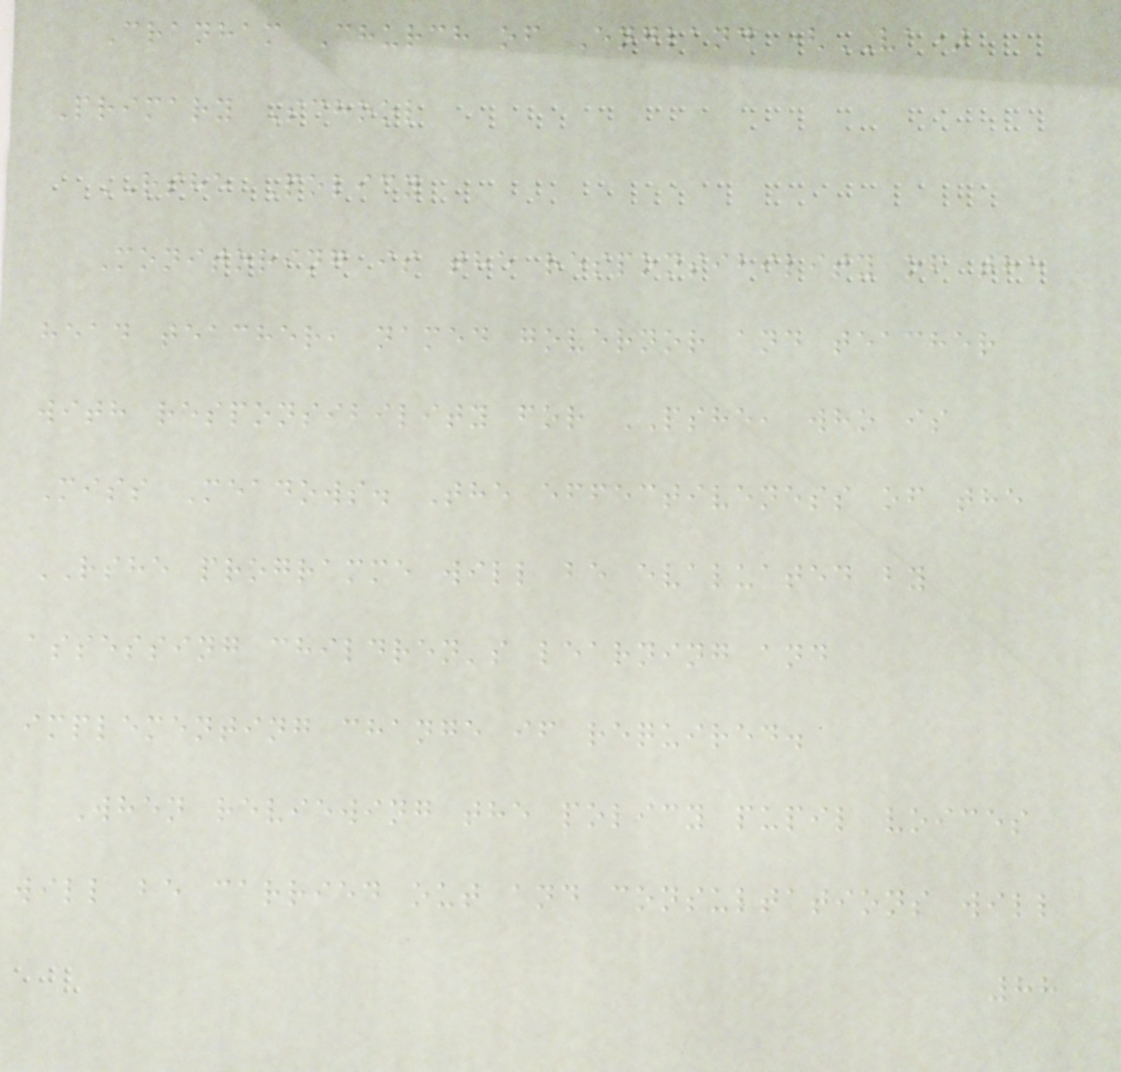Cranham Church of England (VA)
Primary School
RSHE Policy
Monitoring is the responsibility of the
head teacher, named governor and teacher
with responsibility for PSHE, who is
Miss Meadows. The effectiveness of the
RSHE programme will be evaluated by
assessing children's learning and
implementing change if required.
When reviewing the policy pupil voices
will be carried out and consultations will
88
